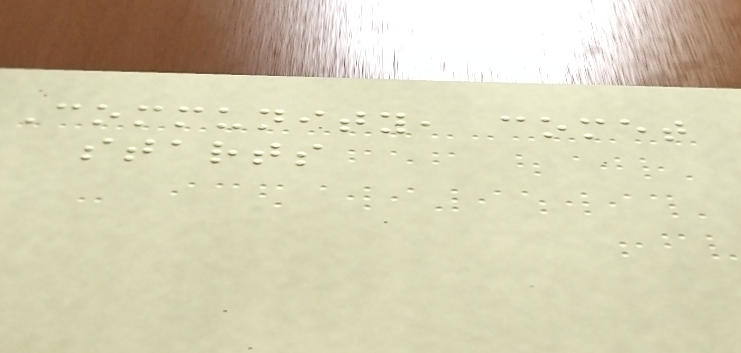Community, comet
starts
